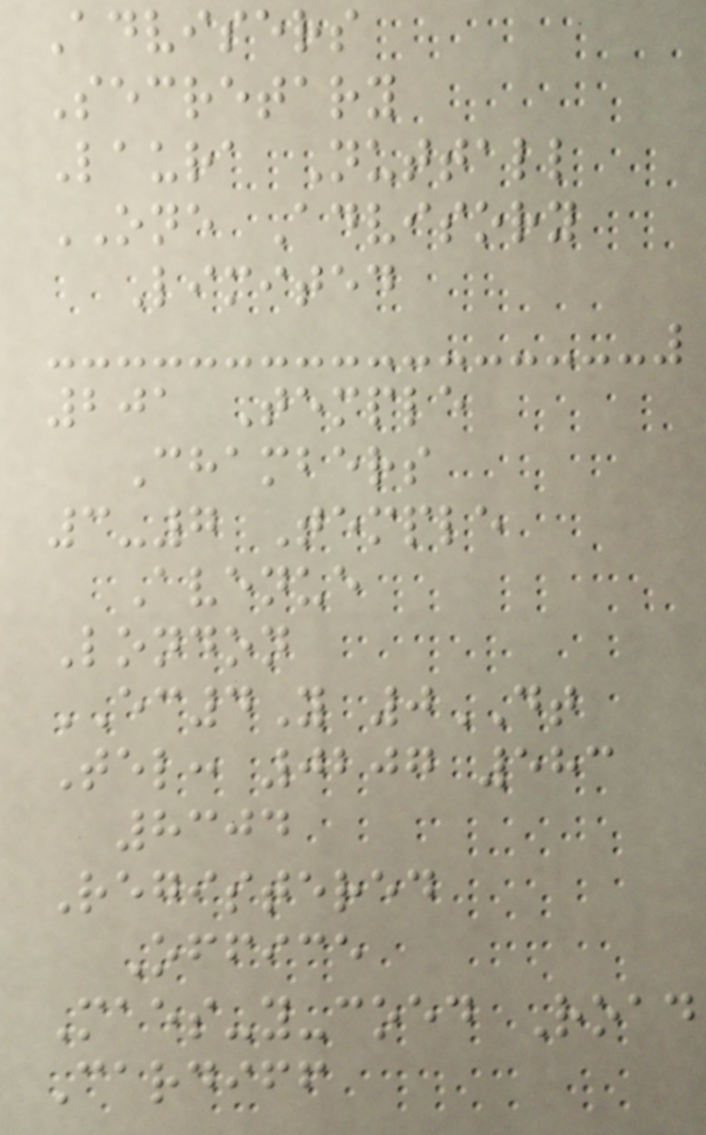Advisers
Secretary
Laura Nuttall
ONE Advisory
Limited
201 Temple
Chambers
3-7 Temple
Avenue
London
EC4Y 0DT
Tel: 0207 583
8304
Registered
Office
Maes-y-coed Road
Cardiff
